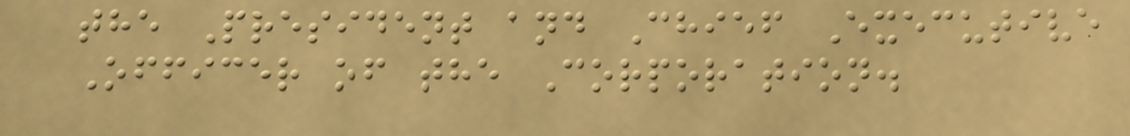the President and Chief Executive
Officer of the Corporation.
